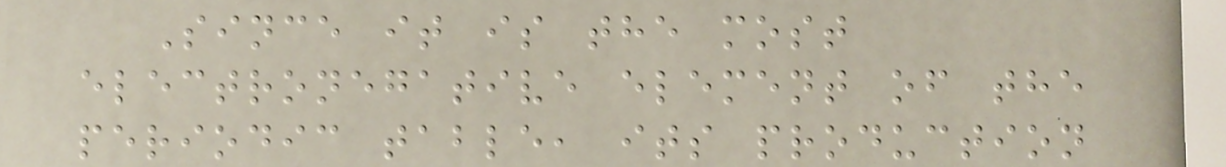Since it is the most
electronegative element of the
periodic table, its production
